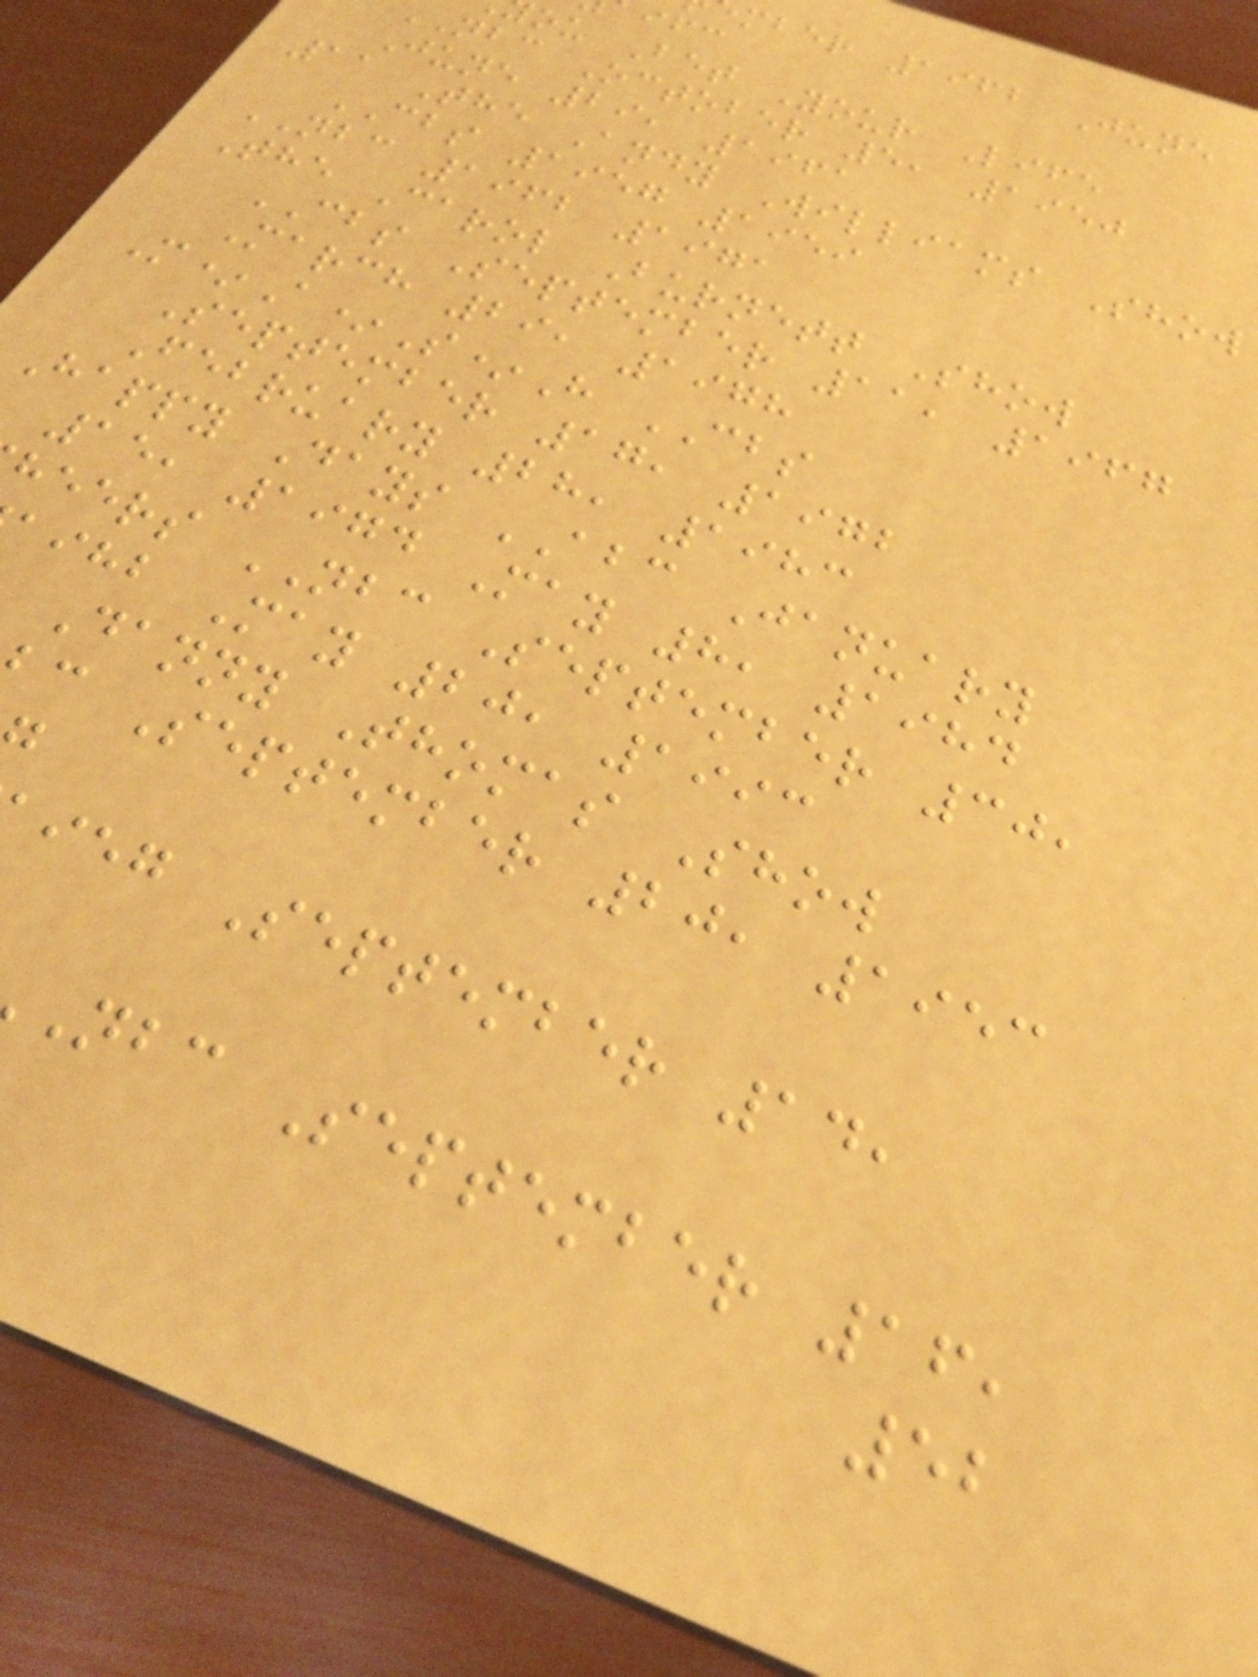mber 1962 June
ou Bet Your Life
nbc October 5, 1950
June 29, 1961
11 The Andy Williams Show
CBS 1957 1959
NBC 1962 1971
The Carol Burnett Show
CBS September 11, 1967
March 29, 1978
M*A*S*H CBS
September 17, 1972
February 28, 1983
Happy Days ABC January
15, 1974 May 8, 1984
heers NBC September 30,
aihb May 20, 1993
Danny Thomas Show
c September 20, 1953
ieg September 14,
nbc September 16,
52
